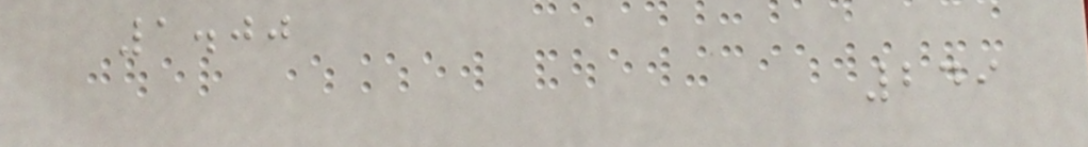1.00
249
